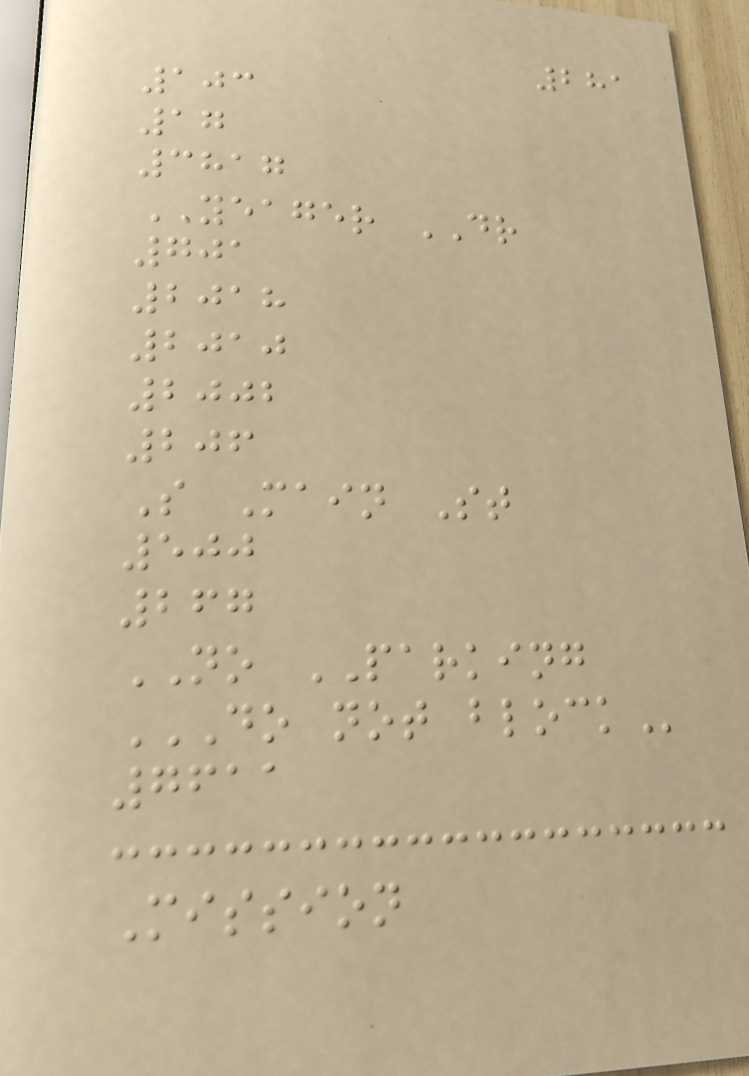281
103
17
3817
YEAGER DR
701
2018
2010
2002
206
S Main St
500
267
NO PARKING
DO NOT BLOCK
7611
Mission
